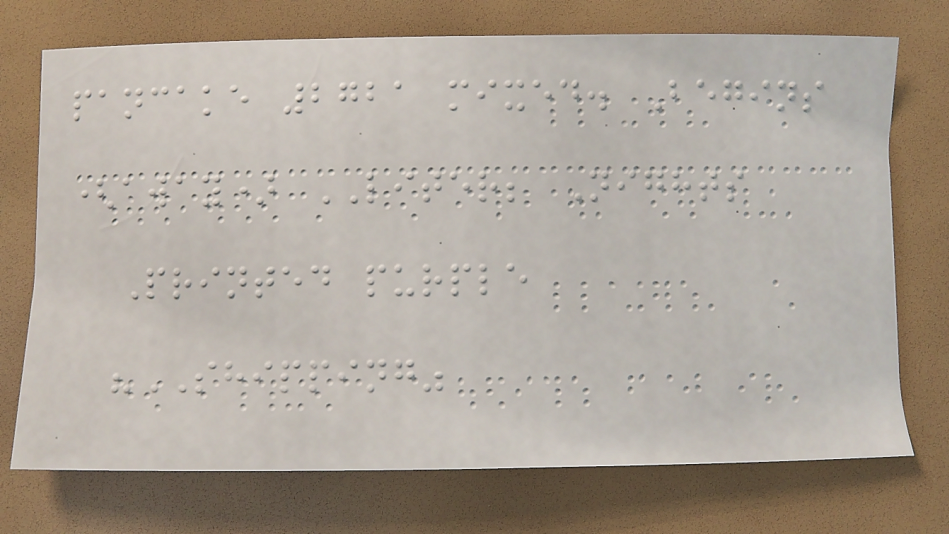pancake 2721 mixed. Begins
(away) LITER; Nights
Printed purple
"SHIPPING"
